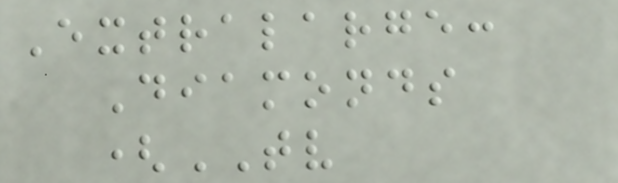Extralarge:
Diamonds
(TV
